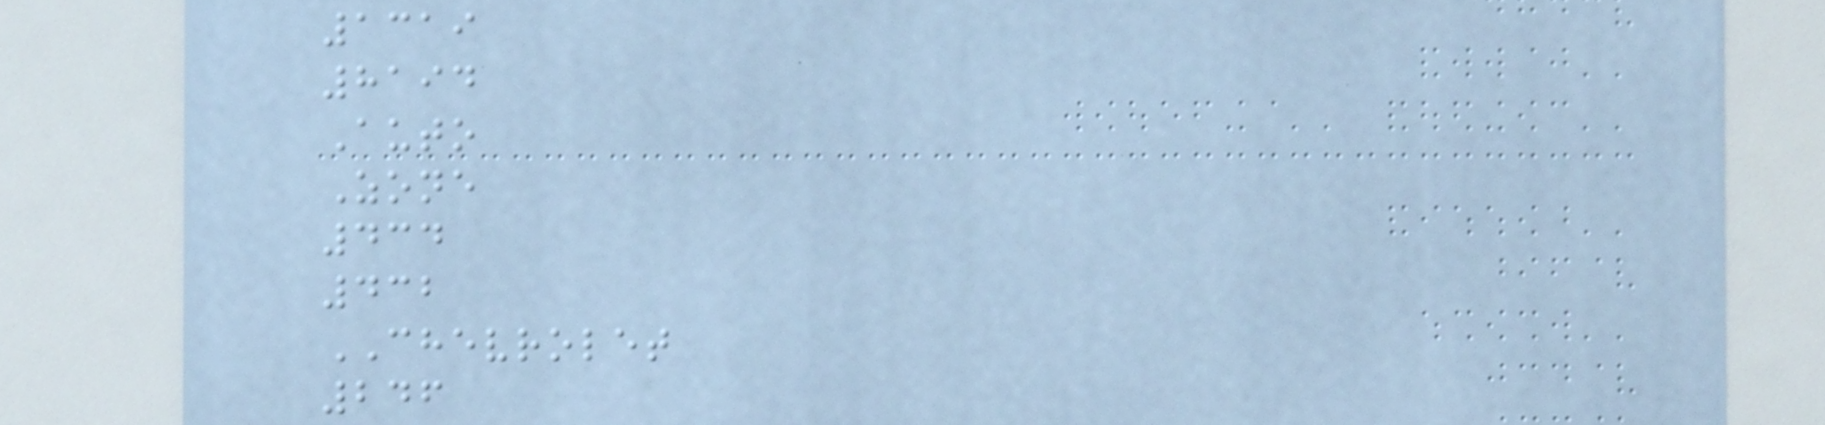1319
8194
Auto
Zone
434
432
CHEVROLET
246
